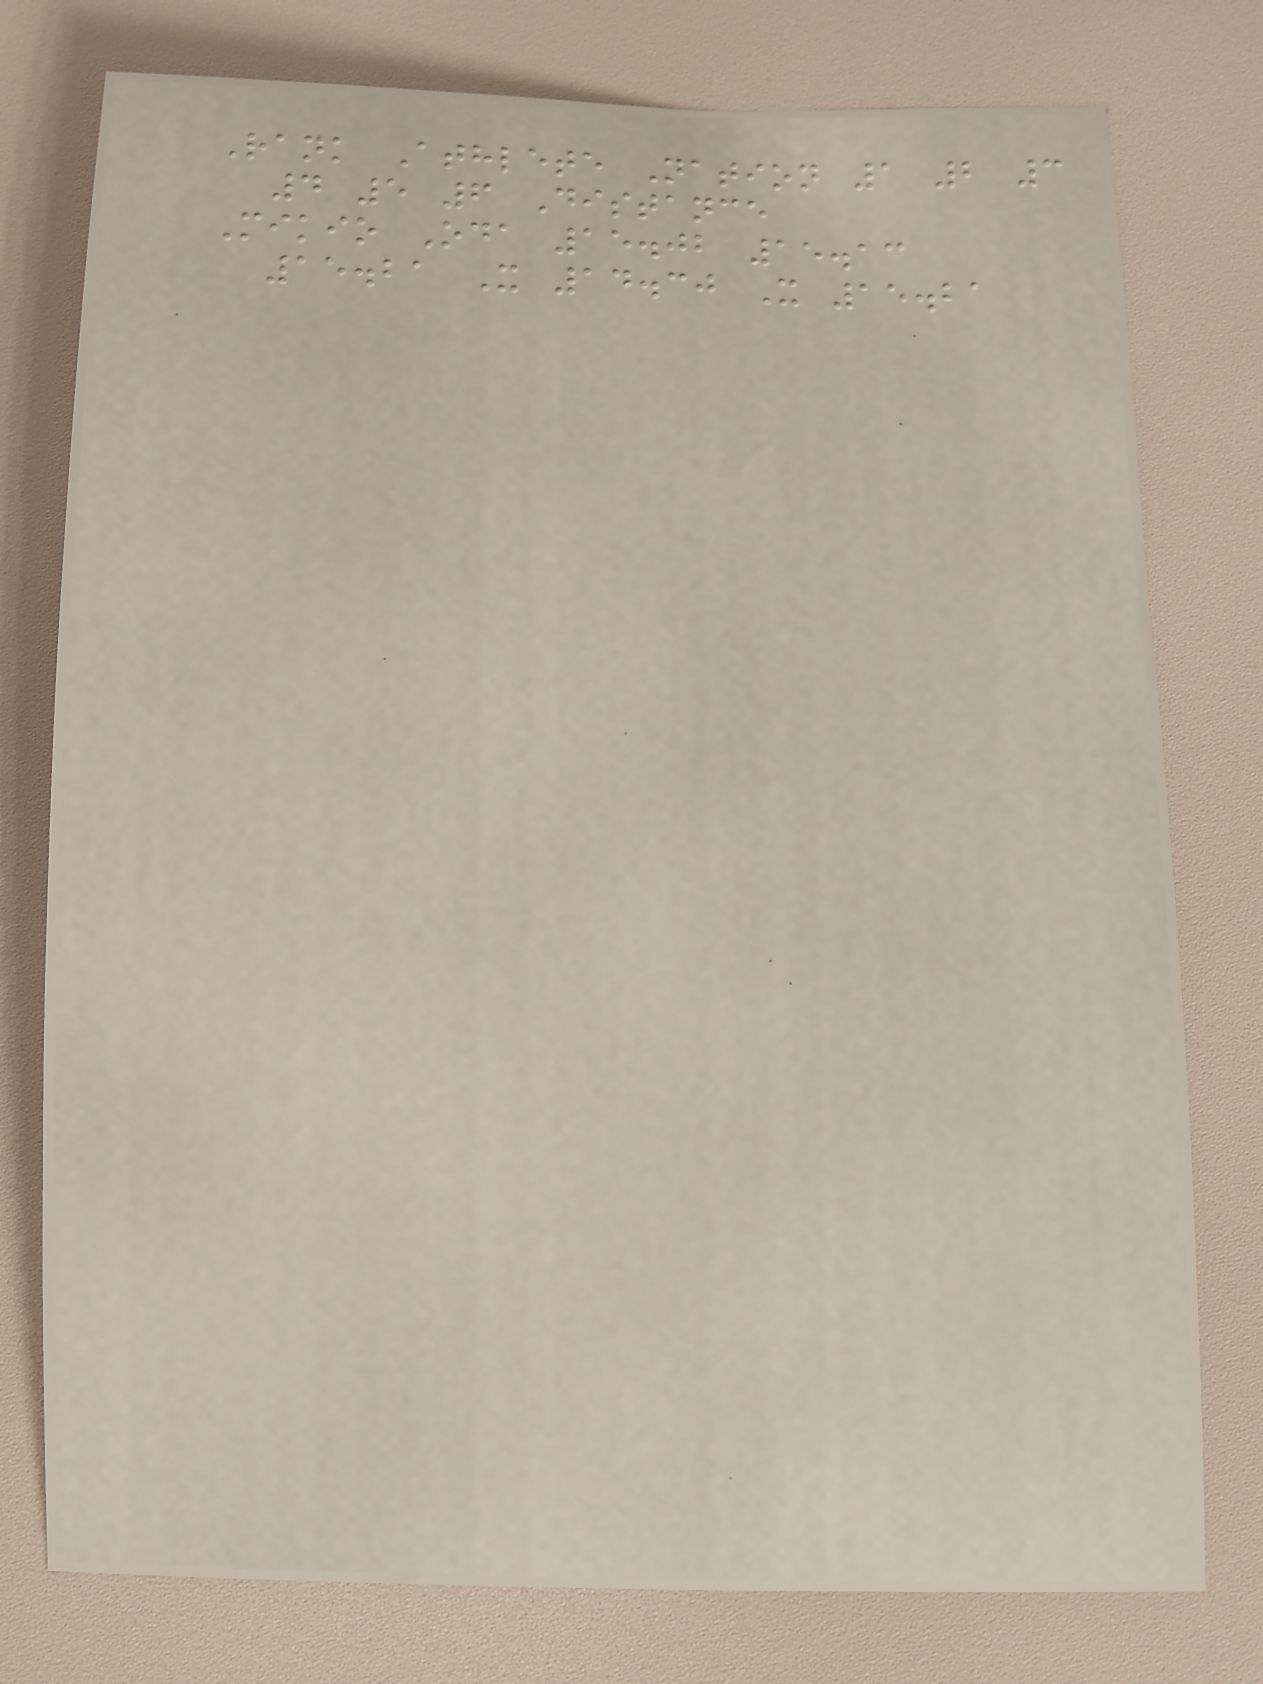Rank Athlete Nation 1 2 3
4 5 6 Distance
Mikio Oda 15.02 15.13
15.21 X 14.30 X 15.21
